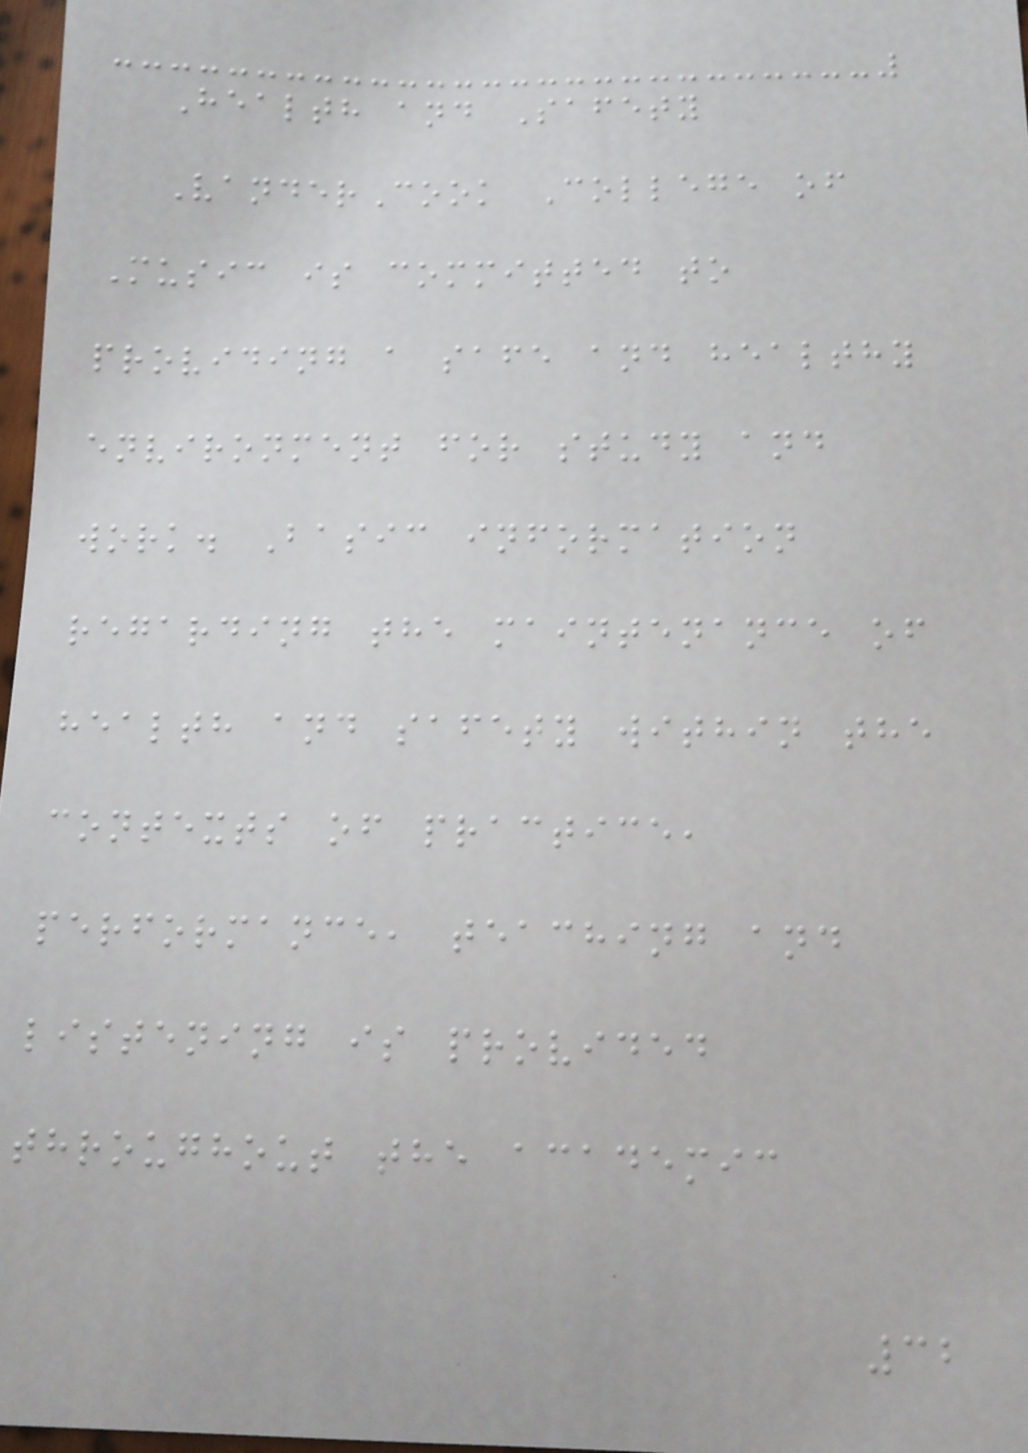Health and Safety
VanderCook College of
Music is committed to
providing a safe and healthy
environment for study and
work. Basic information
regarding the maintenance of
health and safety within the
contexts of practice,
performance, teaching and
listening is provided
throughout the academic
32
